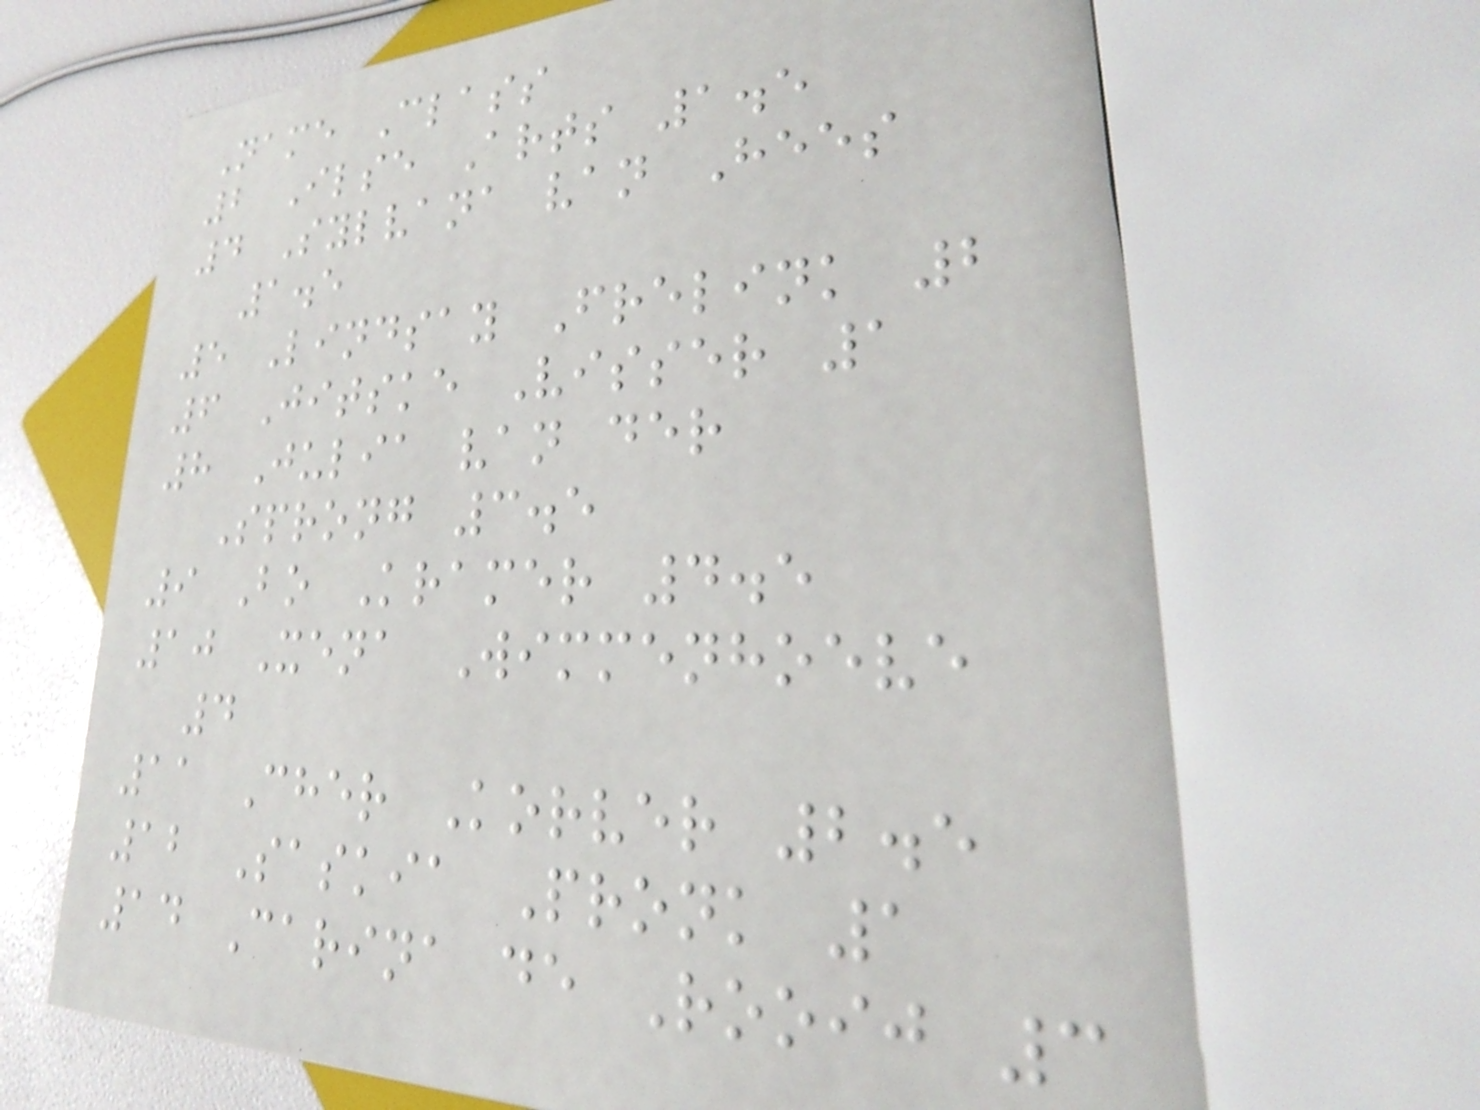Name Class
2 Ilse Arts 1.5
4 Sylvana van Hees
1.5
5 Lindsay Frelink 2
6 Jitske Visser 1
8 Julia van der
Sprong 3.5
9 Bo Kramer 4.5
10 Xena Wimmenhoeve
4
11 Cher Korver 2.5
12 Saskia Pronk 1
14 Carina de Rooij 3
